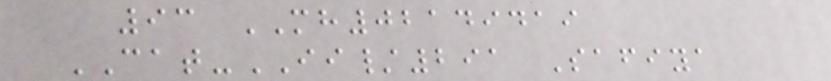93 MH02149419
CAT-II/291 Safiya
